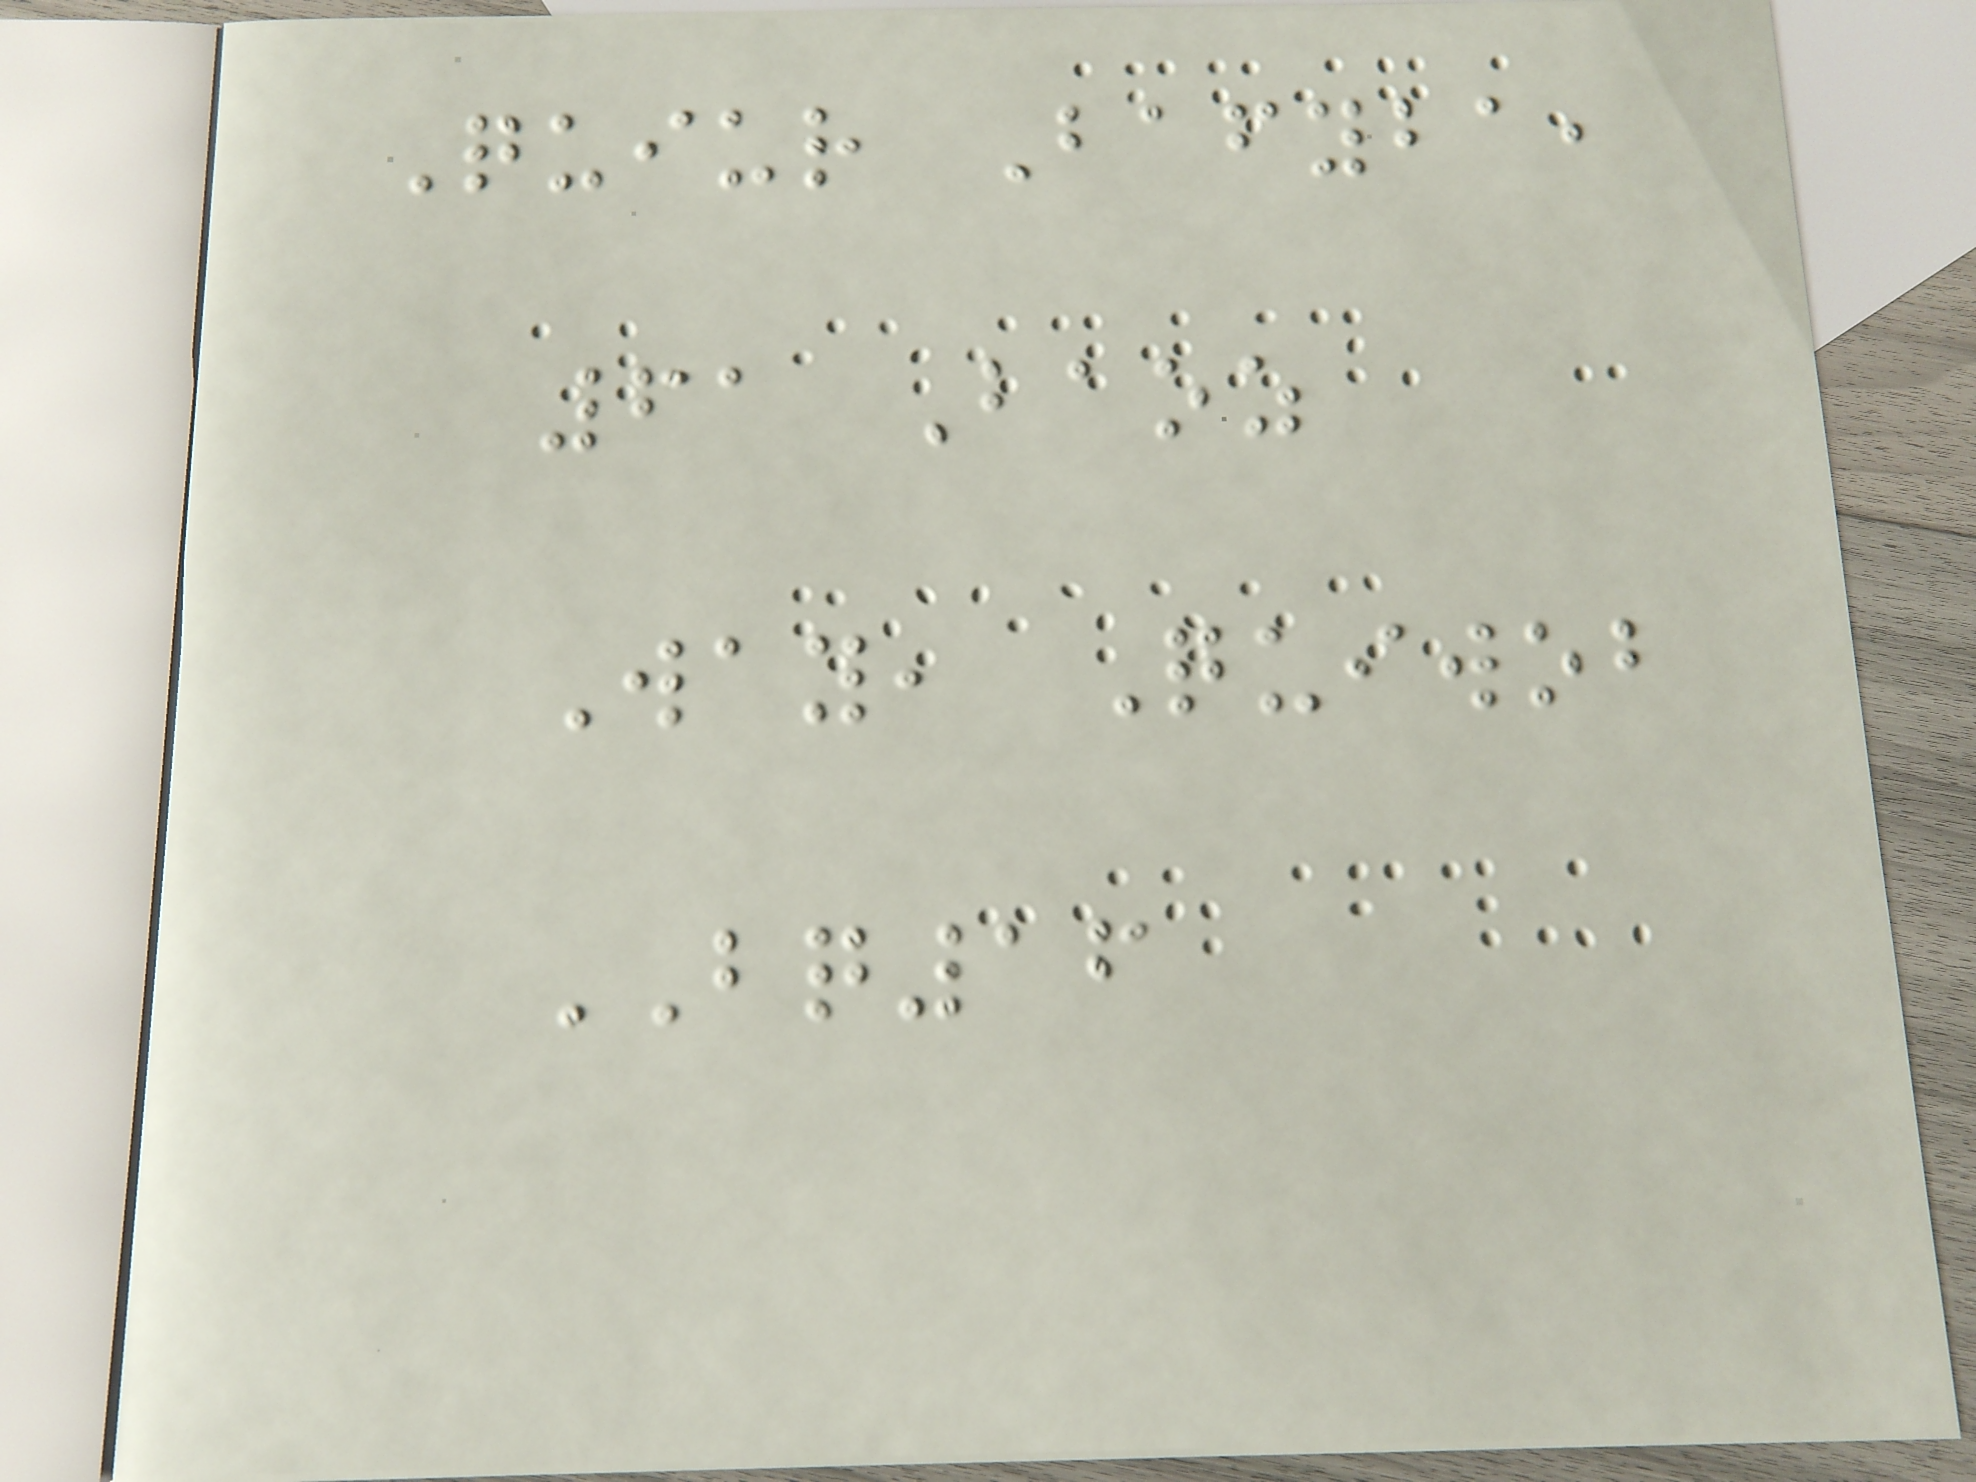Quiur Bafyba,
61 Baoz
Way, Quiwob
BQ16
